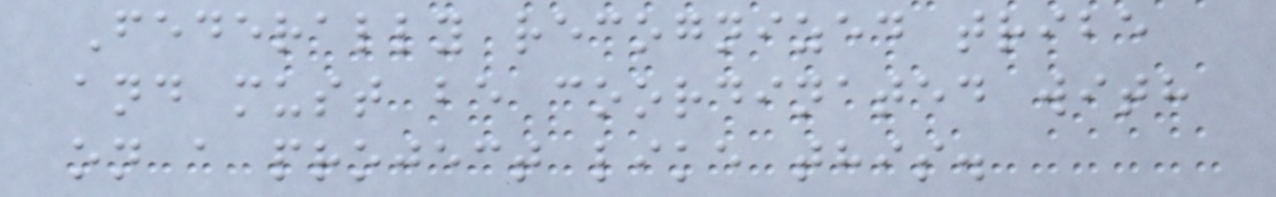Federally recognized tribe
and must be coordinated with
on a project like this.
